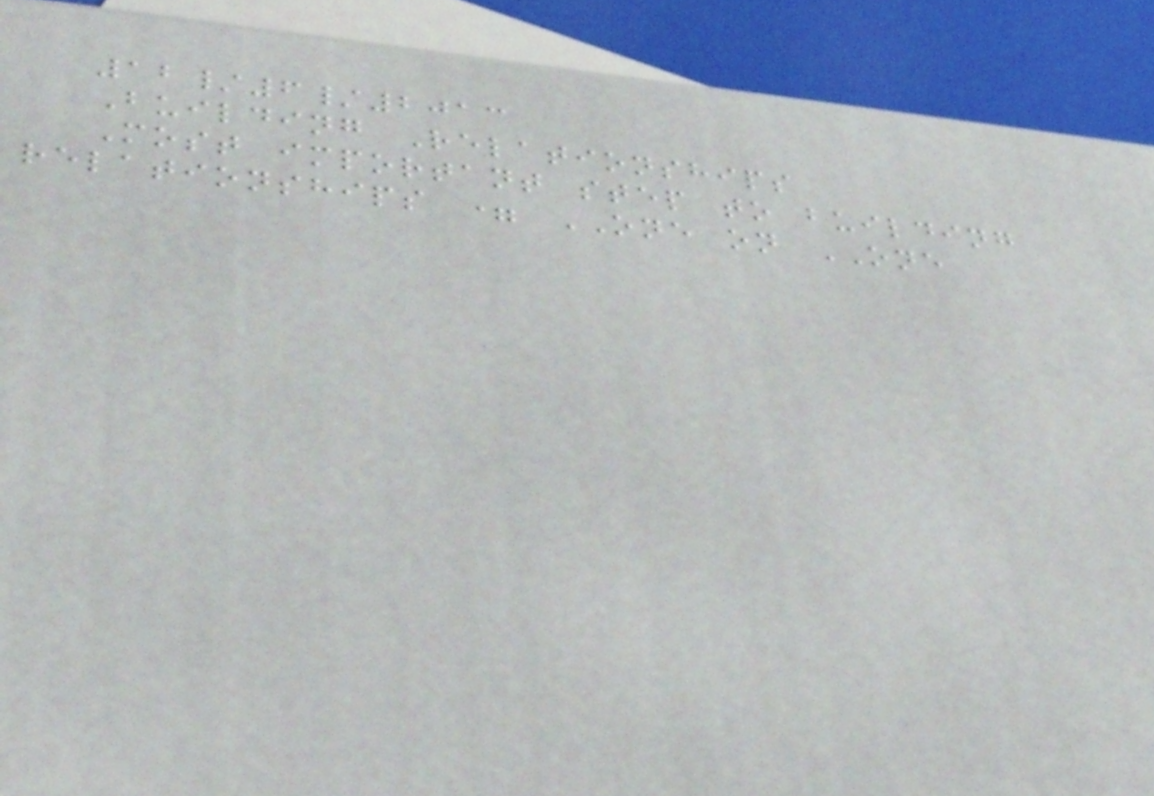12/6/2013
Building Relationships
Most important step to building
relationships = ONE on ONE
